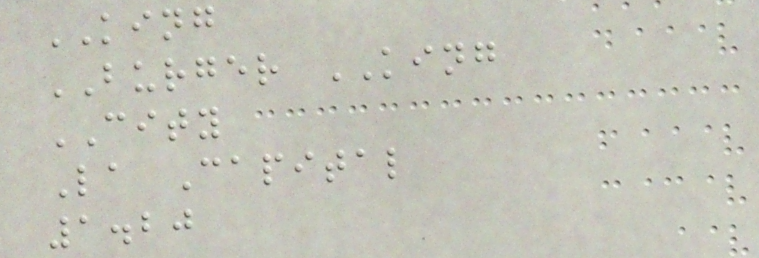KING
BURGER KING
CITY
La Capital
1.20
